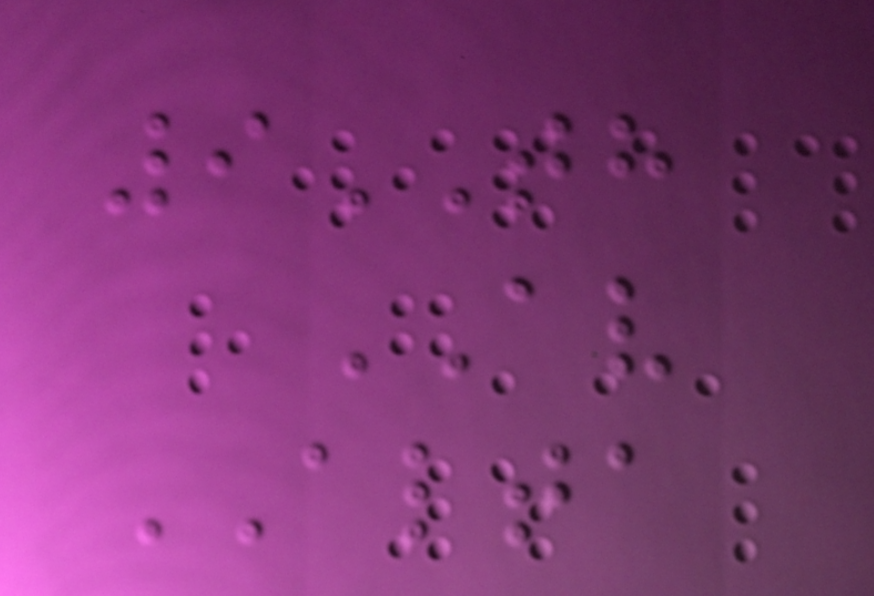9TH
AV
ALTA
